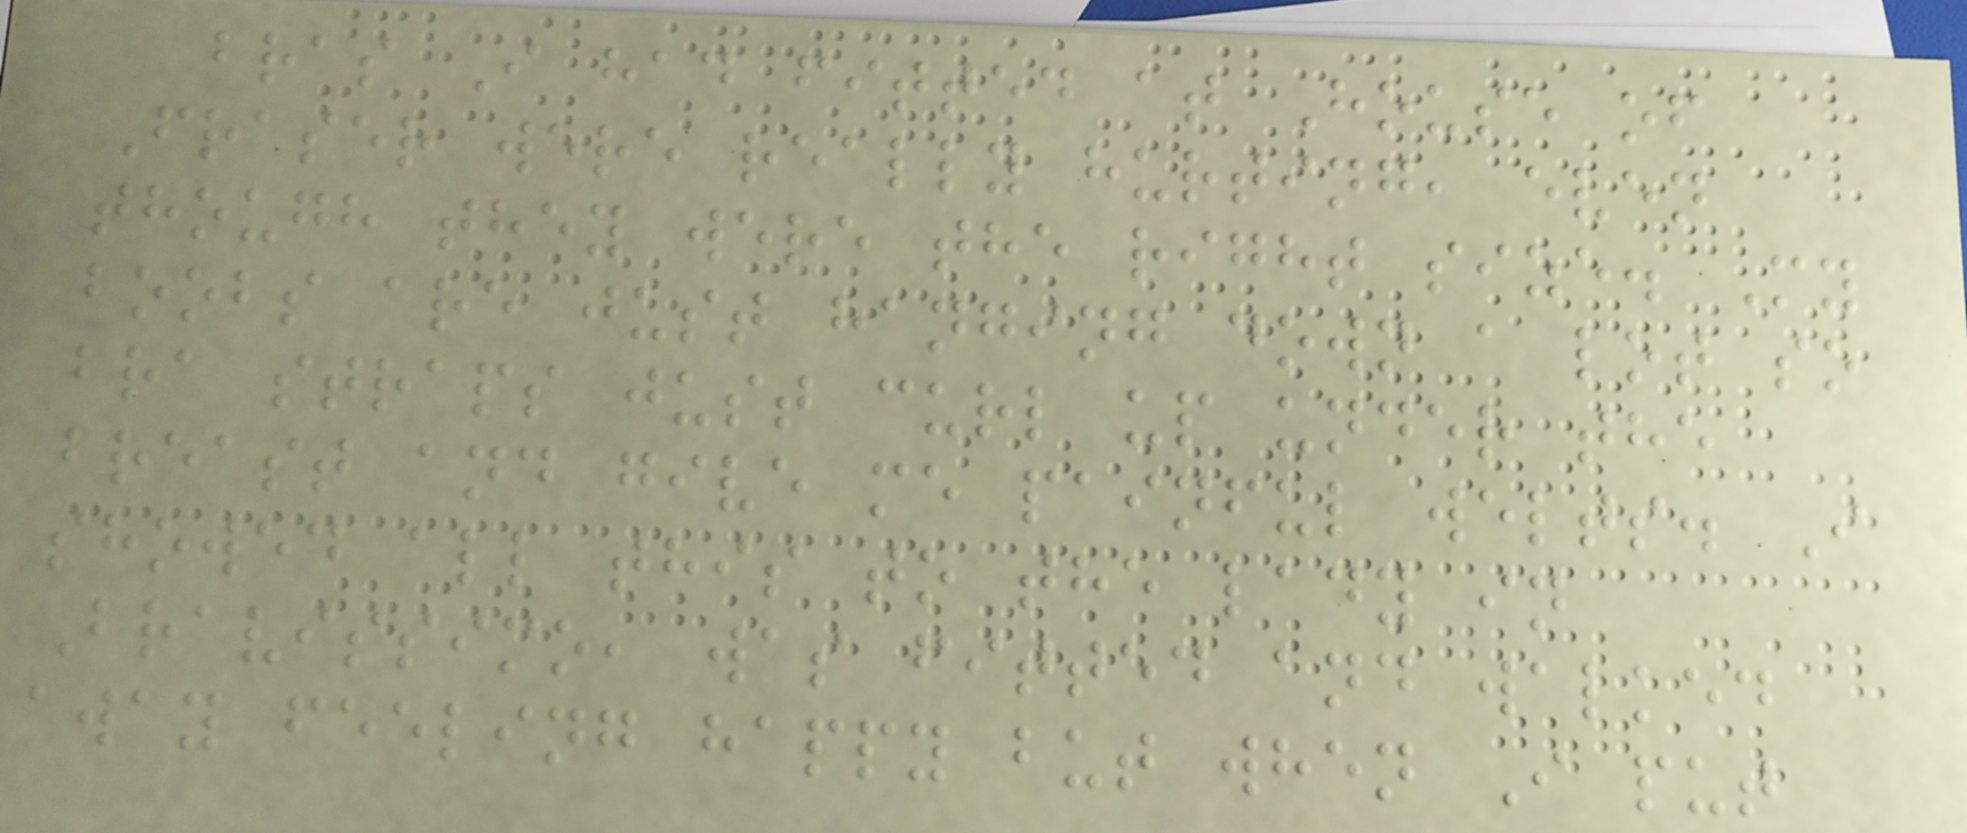bras I had fitted at House of
Fraser were really hurting, even
though they were the right size. My
boobs are just hanging down a lot so
bra straps just curl up under the
breast and give me painful welts. I
showed all this to the lady in
Bravissimo, was fitted and walked
away feeling happy but when I put
